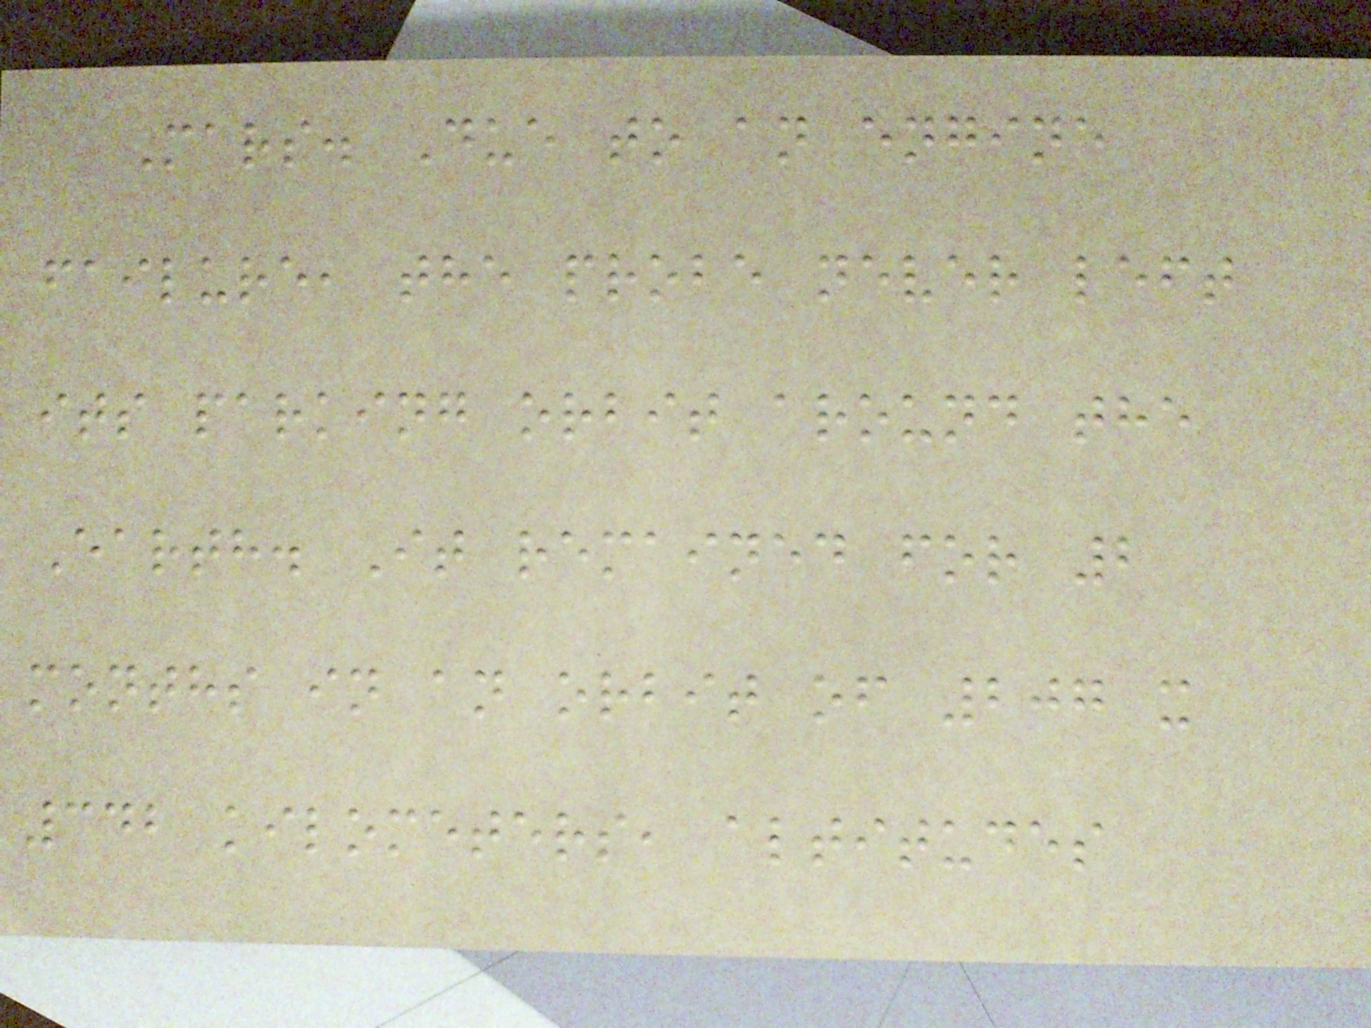Mars. Due to an engine
failure, the probe never left
its parking orbit around the
Earth. It remained for 2
months in an orbit of 207 x
342 kilometers, altitudes
